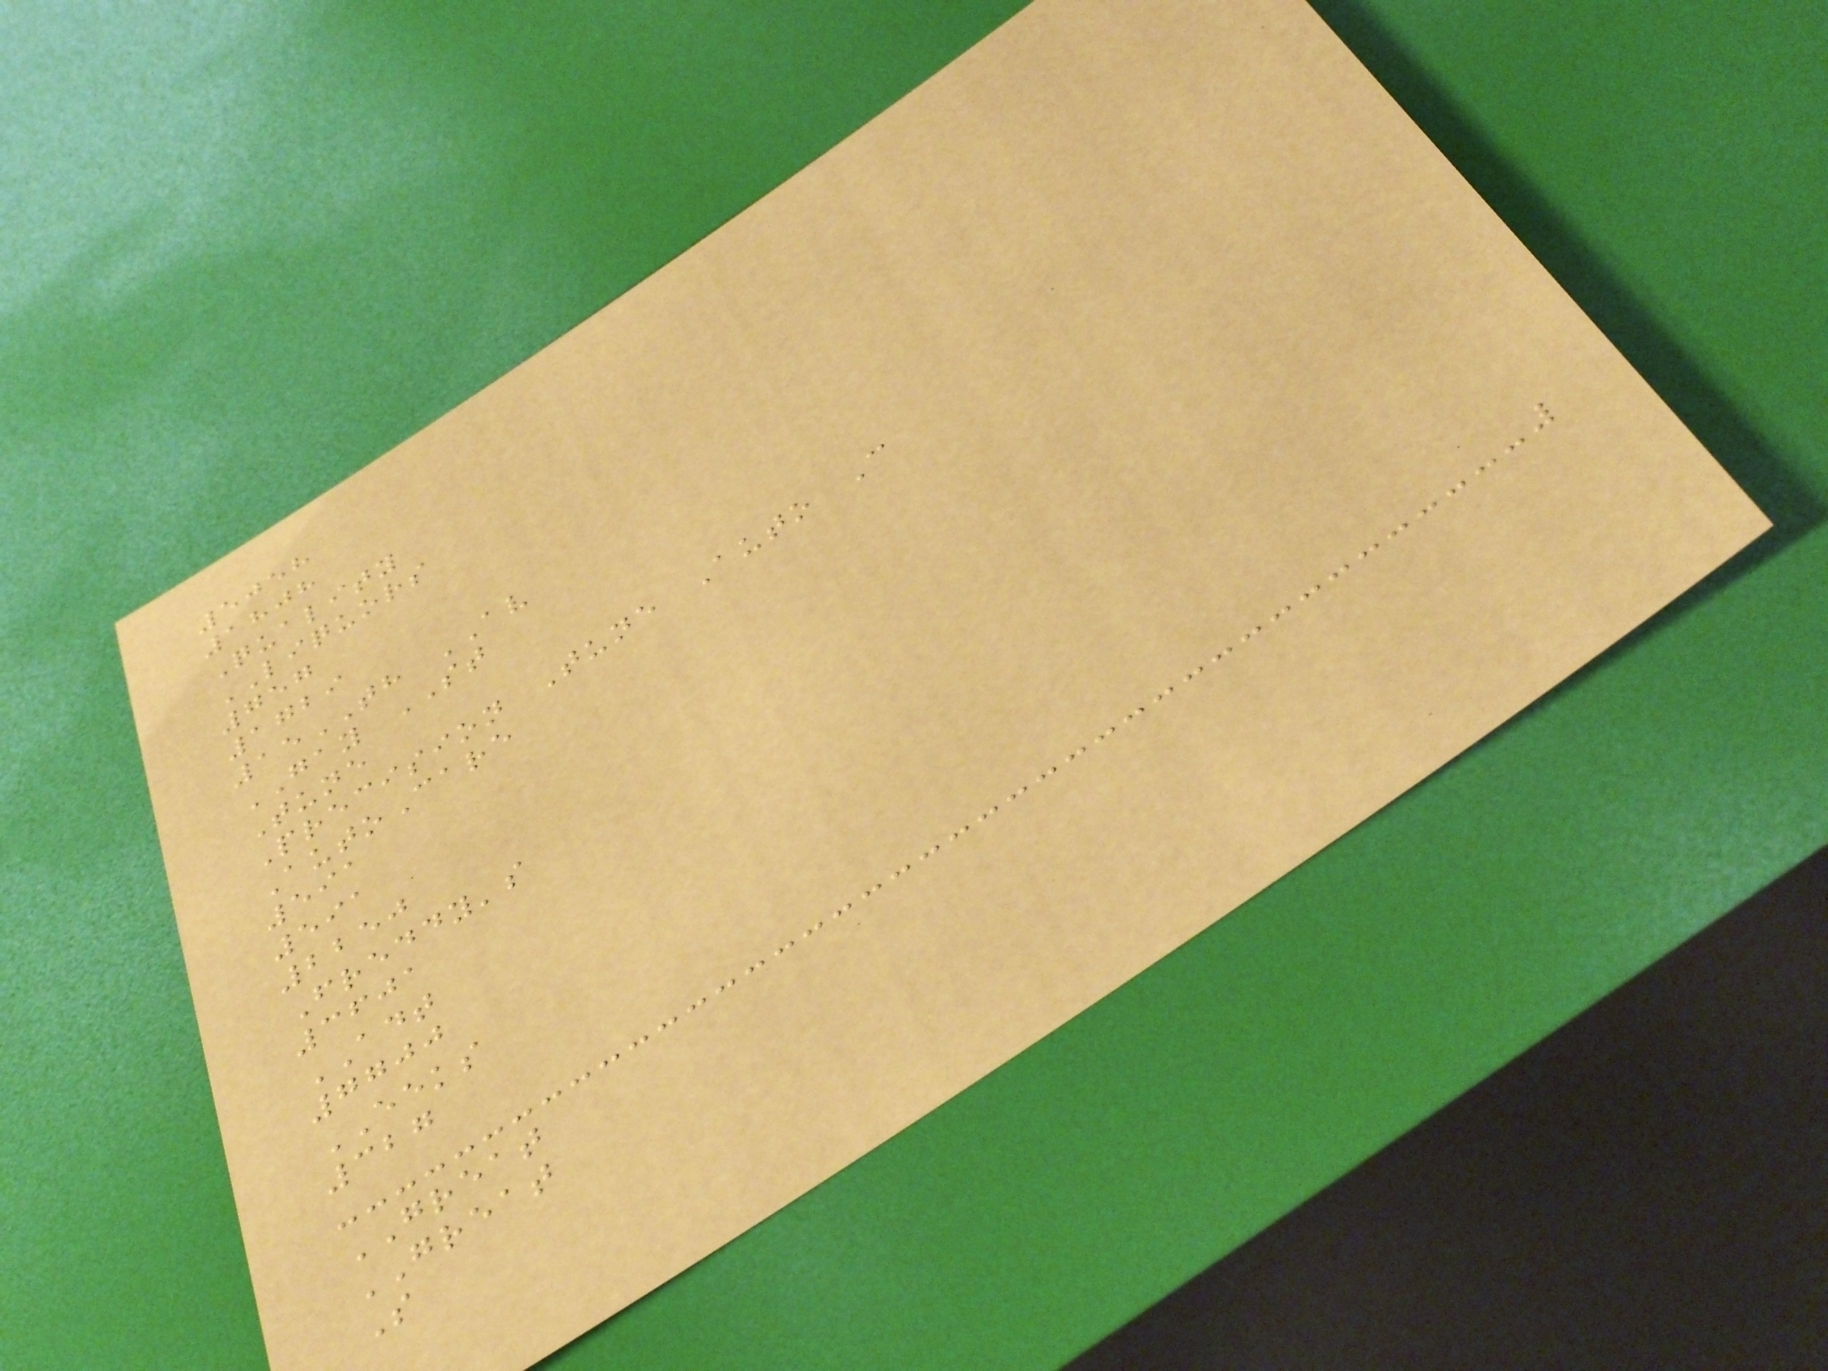5058
1808
Quality
LIQUORS
757
1729
15TH AV
GAY ST
Tune
Precision Tune Auto C
AutoCare
591
591
2250
Freddy's
3601
ADT
7700
EEKS
327
GREAT
GREAT
S
